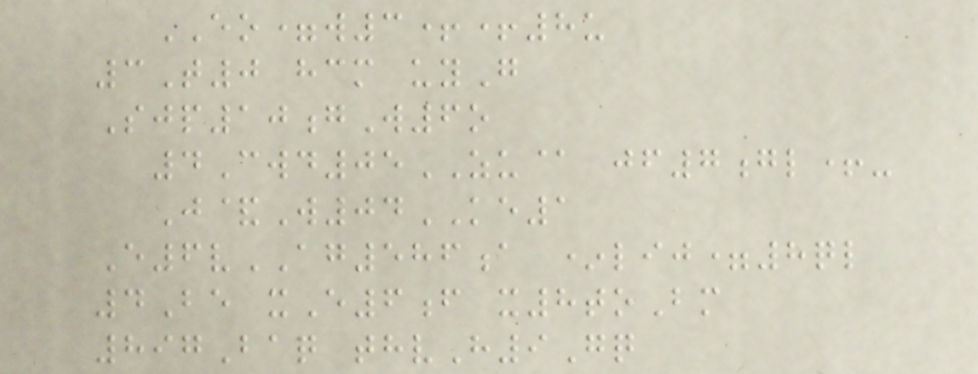EO=w3++8u
3T0 hcm uyG
Sjp10gW6o
4Cwd05ZU@ jf7gl+-
J&W04KE1
E6vAG586a *lij=8ql
4Be xE6f x8toBm
897Baq thvH9Gq
